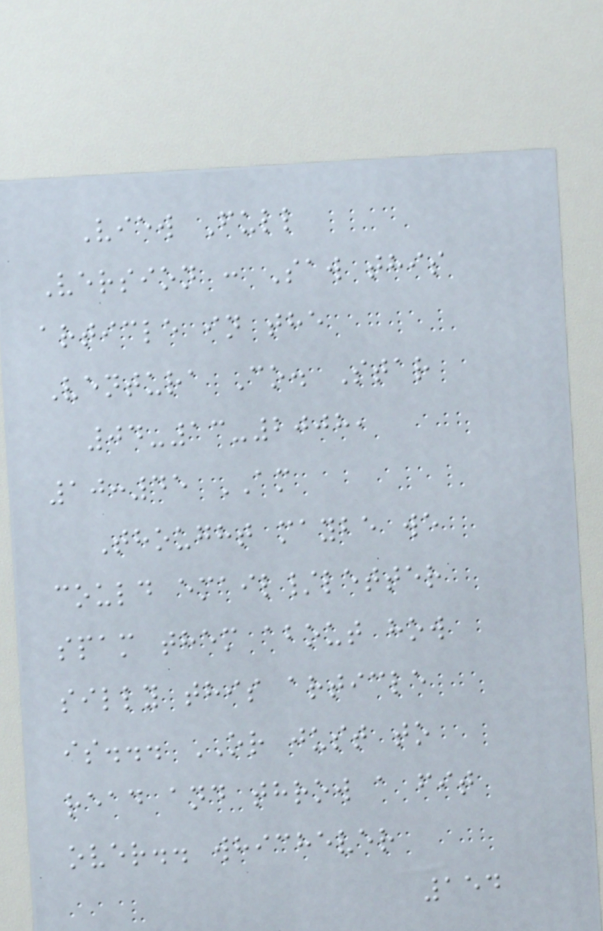View Full
Version : Saw this
article in the
Ventura Co. Star
04-13-2008,
10:45 AM
Thought maybe we
could email/letter
spam them about how
silly this article
is... OR just to
read and throw a fit
over.. whichever
154
